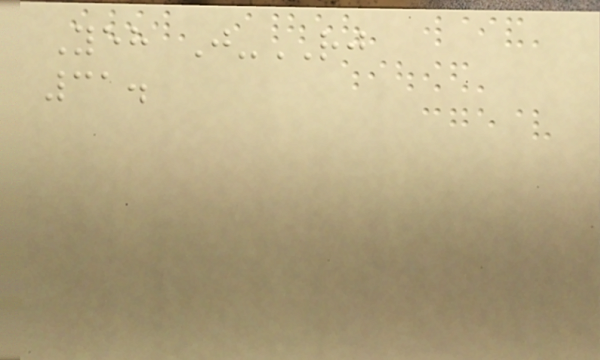Yeh J-RJ
31.
